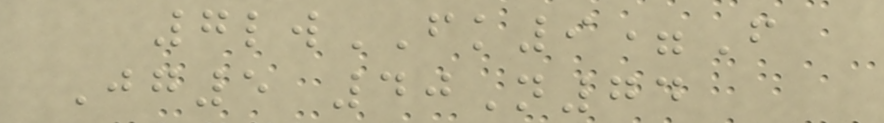7lwFK9=F
Jg5 40N74
